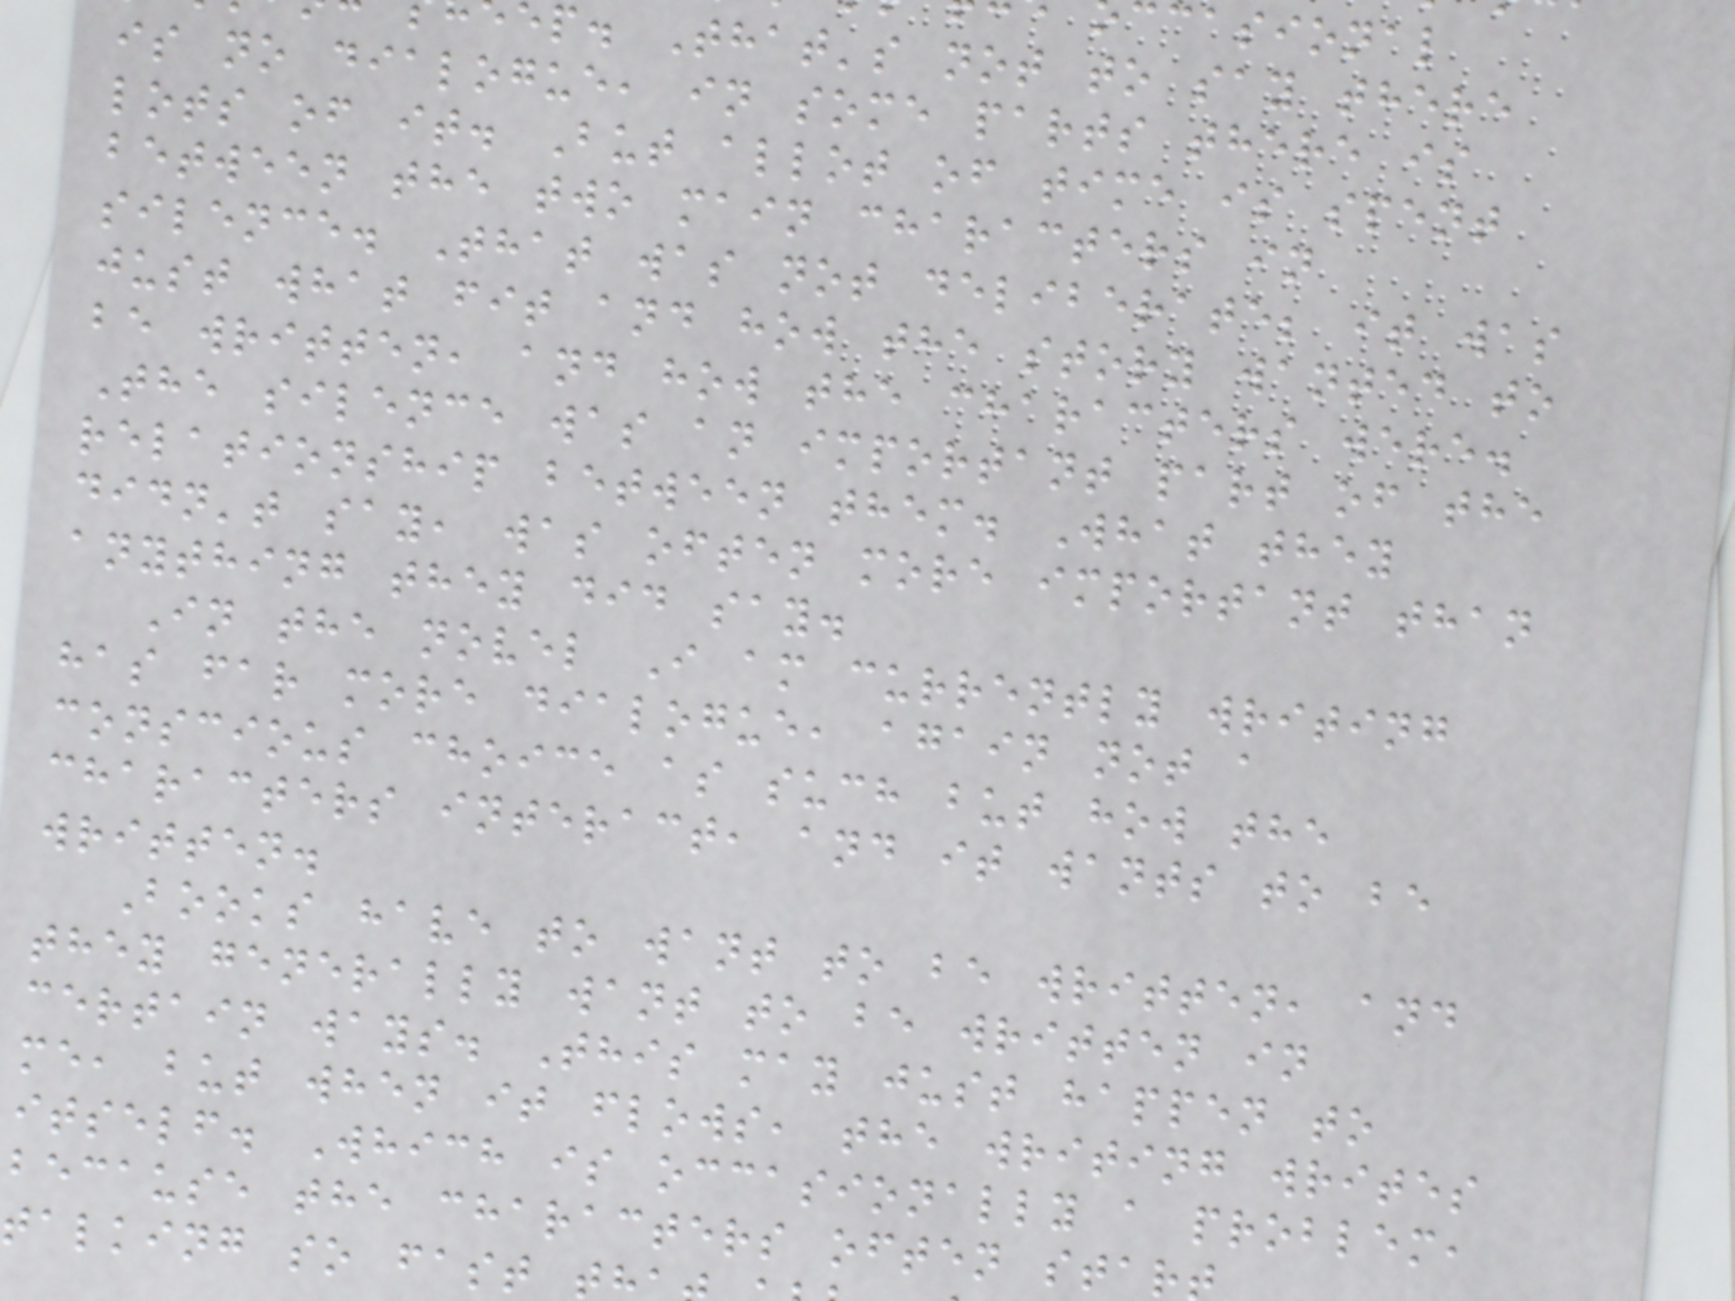ep. That's not to say there
is no dialogue, in some parts there is
lots of it. But allot of time is spent
between the two main characters in
silence. That was not deliberate; it was
just what fit and how the story wanted to
be written, and how the characters were.
The silence was an important part of the
relationship between them. What they
didn't say, was often more important than
anything they did say.
In the novel I am currently writing
has far more dialogue, again not a
conscious choice as such but how the
characters interact, and it wants to be
written.
Books have to want to be written, and
they generally want to be written in
certain ways. This may just happen to
me, but when it flows, the writing writes
itself. Which is occasionally a problem,
because the characters often star
talking so fast t
